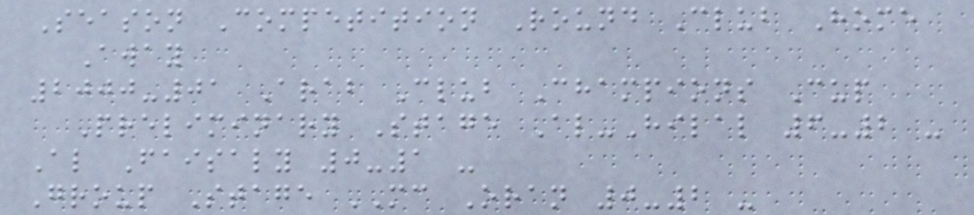Season Competition Round Club Home
Away
2000-01 Arab Club Champions Cup
Preliminary Stage Al-Hilal 6-2 -
Al Faisaly 0-1 -
Group Stage MC Oran 0-2 -
